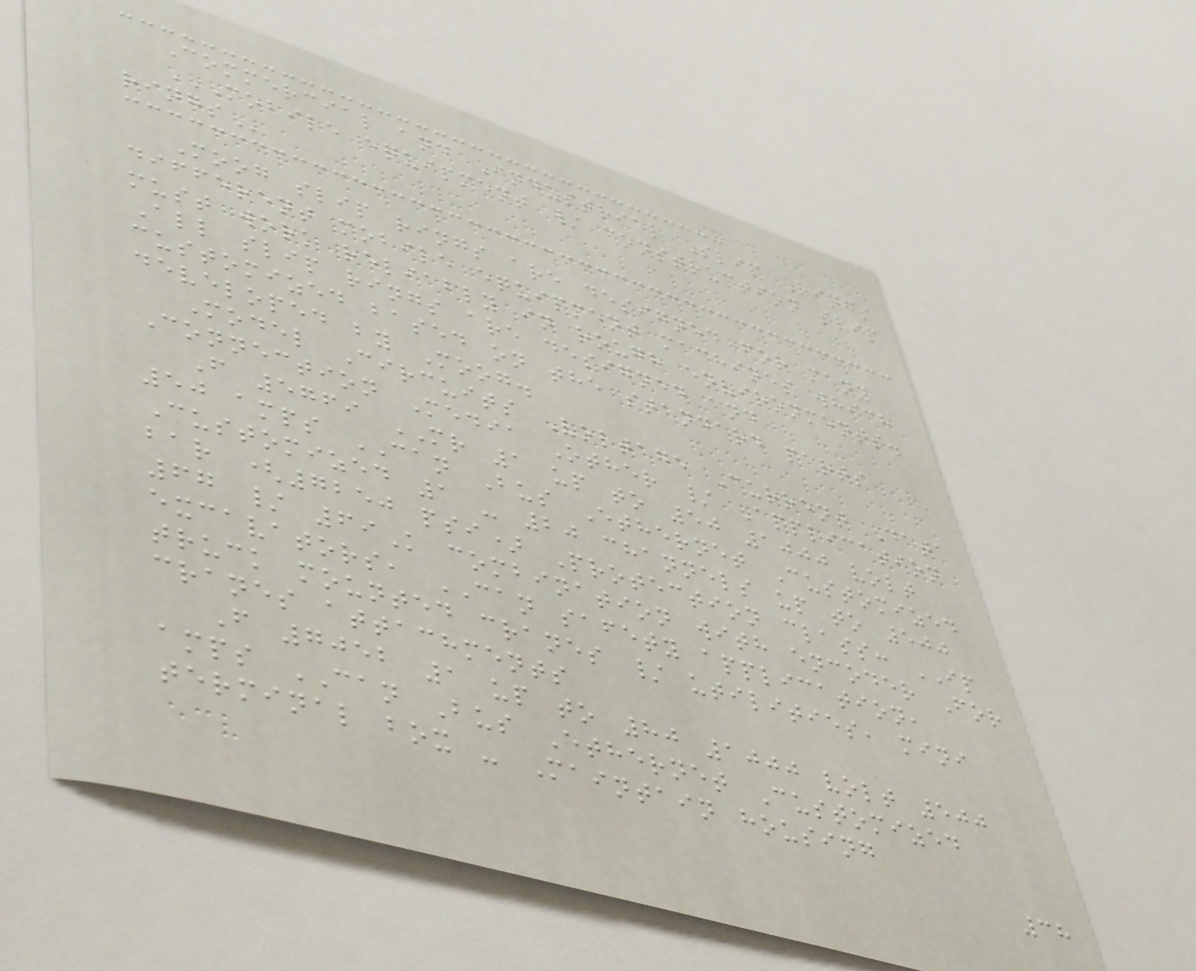Commercial and Industrial Slip Rings
MOBILE EQUIPMENT / CONSTRUCTION SLIP
RINGS
Moog slip rings are designed for many
different mobile equipment machines which
must work reliably in rough environments.
All slip rings are designed and
customized based on the standard parts
developed by Moog.
Model Circuits Voltage Current Data
Connection Media Other / Application
F 5769 MR 1 up to 50 1000 volt
50 amps CAN Bus Ethernet Customized
Customized 1 - 20 channels up to 500
bar (7250 psi) Protection class: IP
67 / 69K combination with encoder For
excavators, CAN safety application,
truck mounted cranes / utilities, mini
cranes attachments
F 7052 1 up to 80 1000 volt 500
amps CAN Bus Ethernet Customized
terminal box - Maintain housing
38
